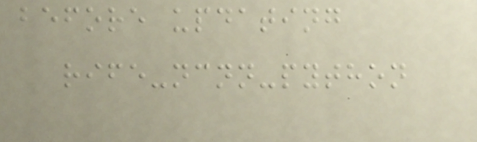before updating
rife-ncnn-python
